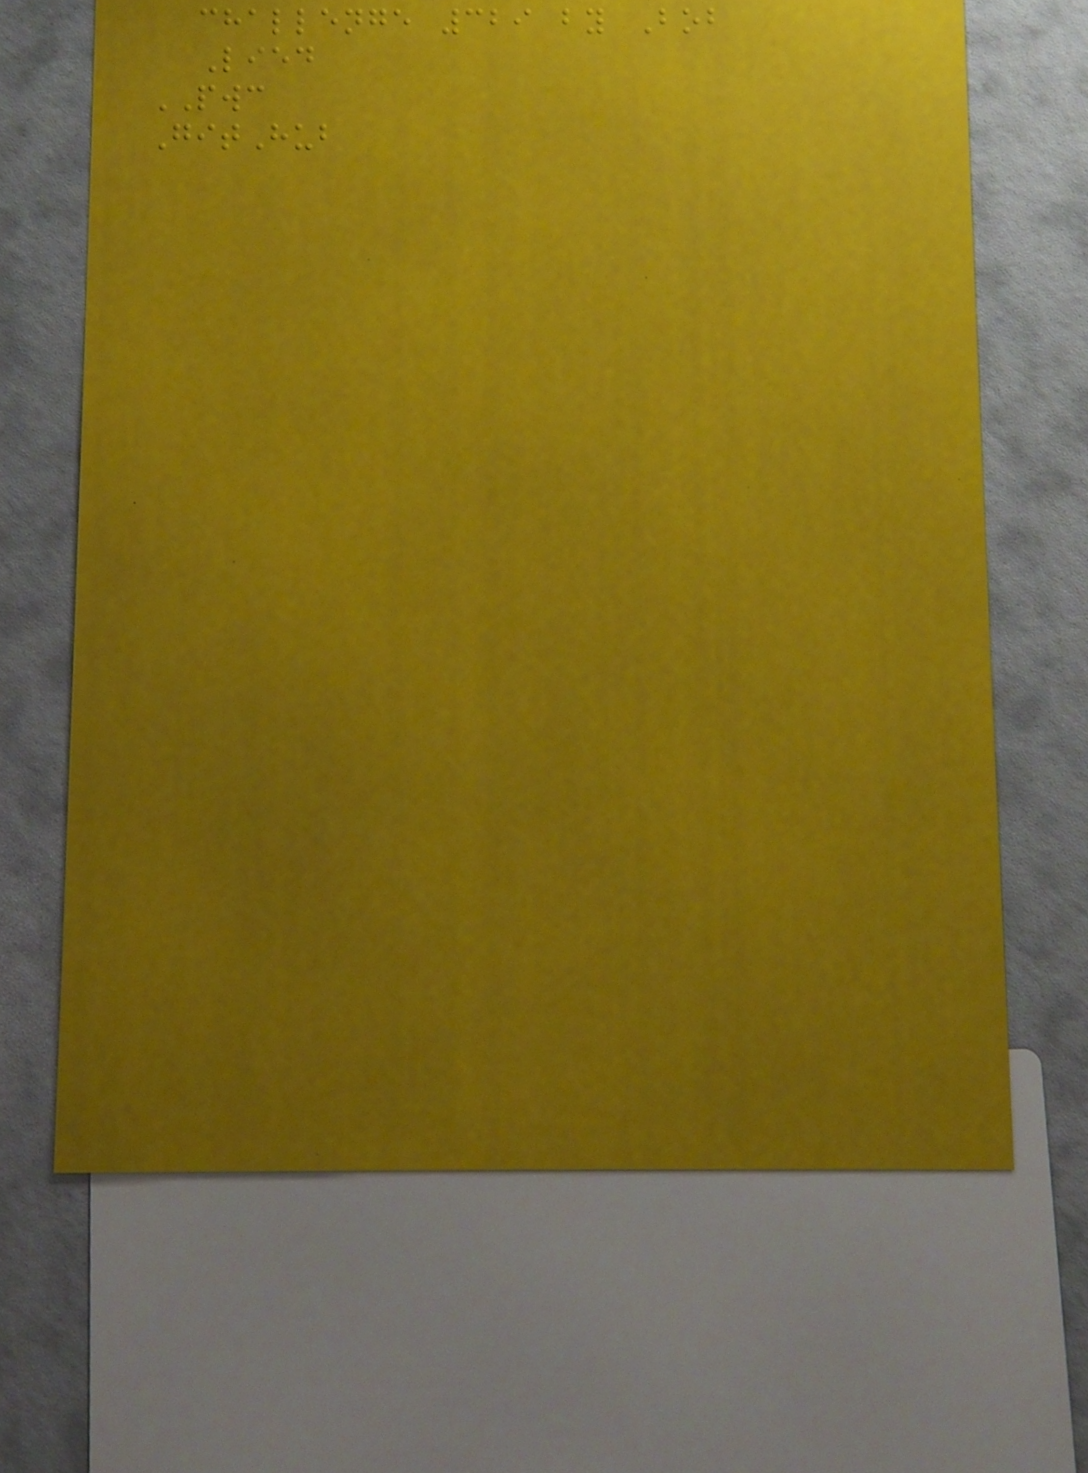challenge 329 by Bob
Lied
PWC
GitHub
